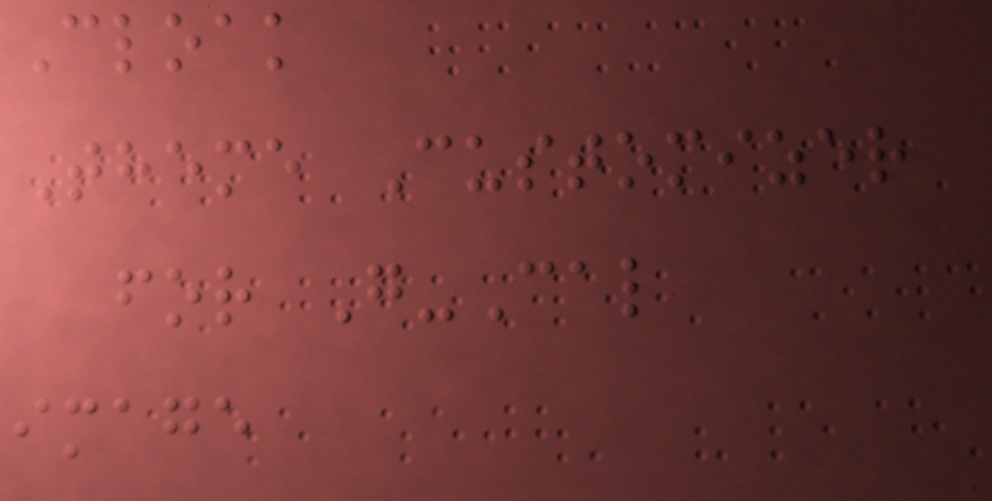Cloak
Theme Customizer
for G-Cal
image
